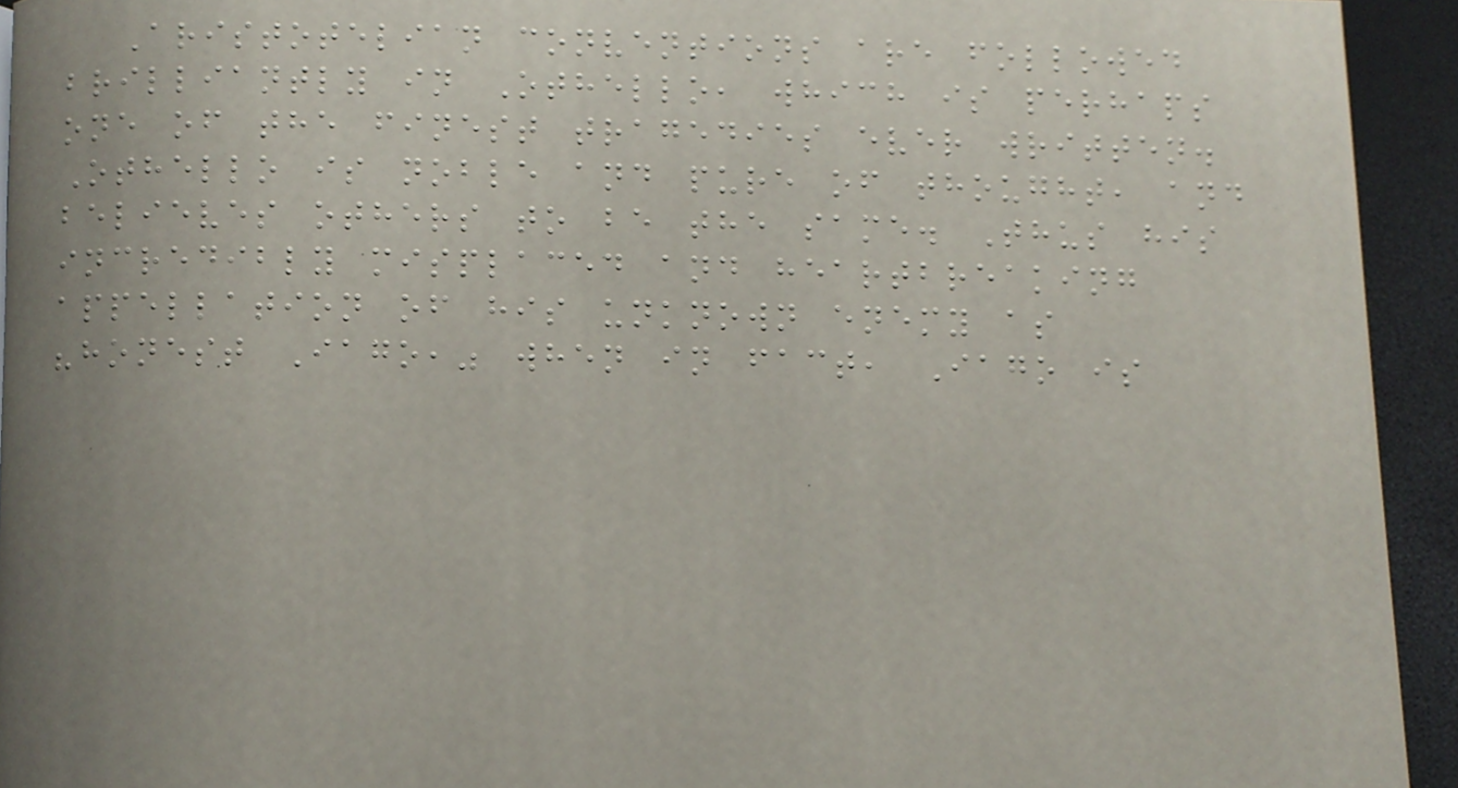Aristotelian conventions are followed
brilliantly in Othello, which is perhaps
one of the finest tragedies ever written.
Othello is noble and pure of thought, and
believes others to be the same. Thus his
incredibly misplaced and heartbreaking
appellation of his unknown enemy as
"honest Iago," when in fact, Iago is
